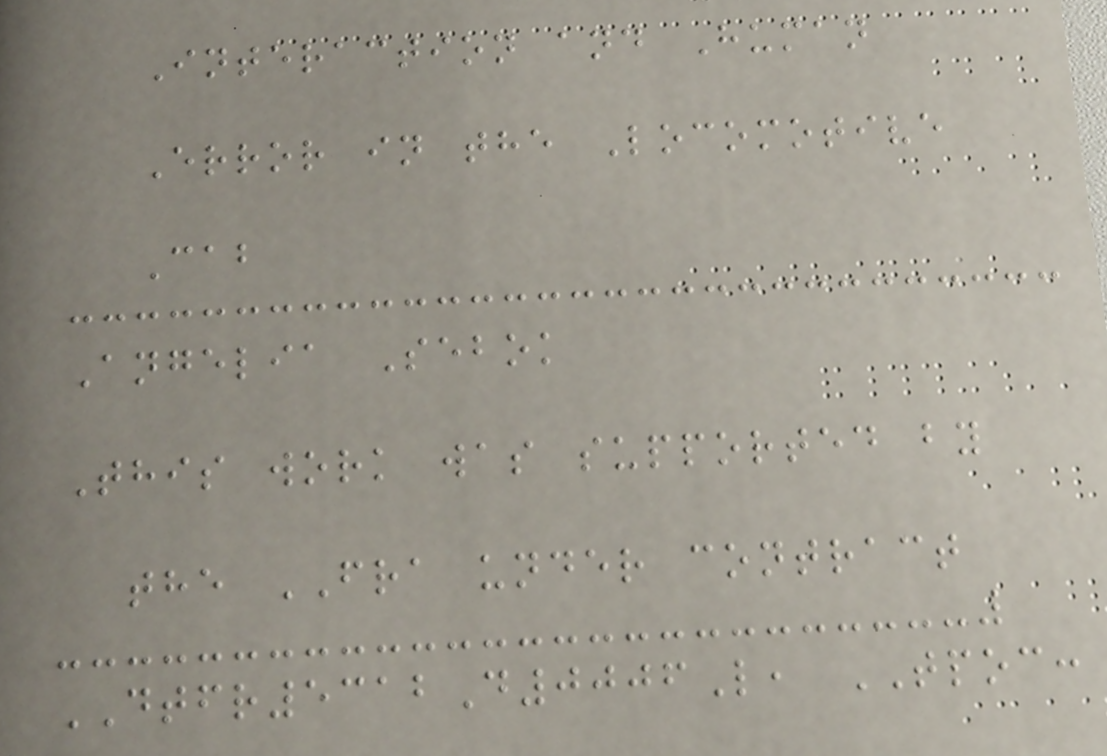Interaction and Human
Error in the Locomotive
Cab
Angelia Sebok
This work was supported by
the FRA under contract
DTFR5312D0006L, TPOC:
